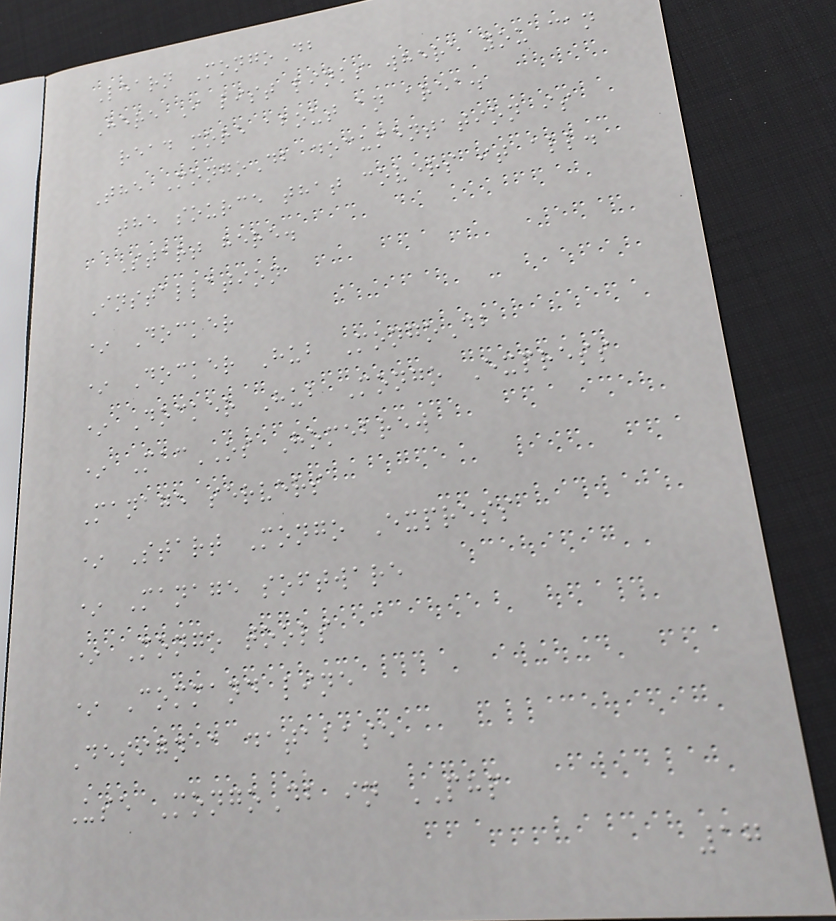Learn MongoDb
Here I list links where you can
read more about an area.
The MongoDb documentation is
the source that covers it all.
Start here.
Installation
* Docker
* Docker Hub MongoDb
* Docker Hub Mongo Express
* MacOS Homebrew
Manage servers
* Start Mongo Express
* Manage software
* Mongo tools
* Command line
Design a database
Use MongoDb in PHP
17
